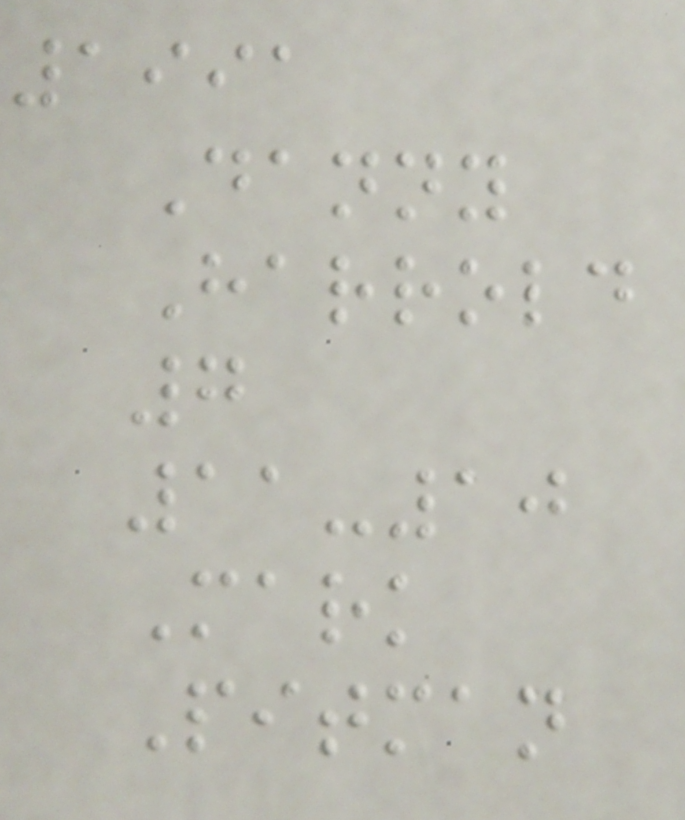1991
Danny
Harrold
7
11-10
Mark
Pitman
